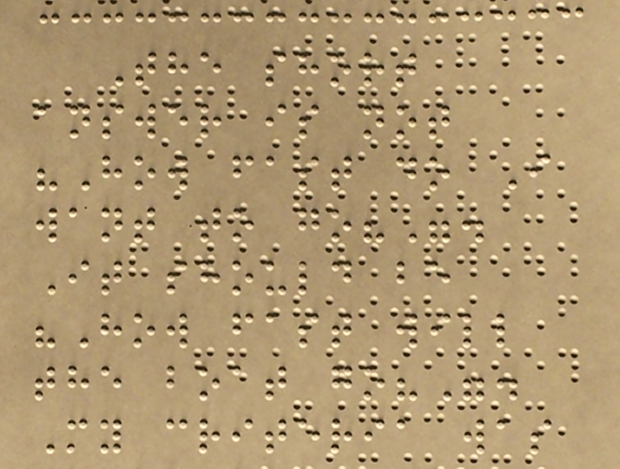The short
answer is not
"How fast do I
want to go?".
It should be
"How fast will
the boat go?".
My criteria was
